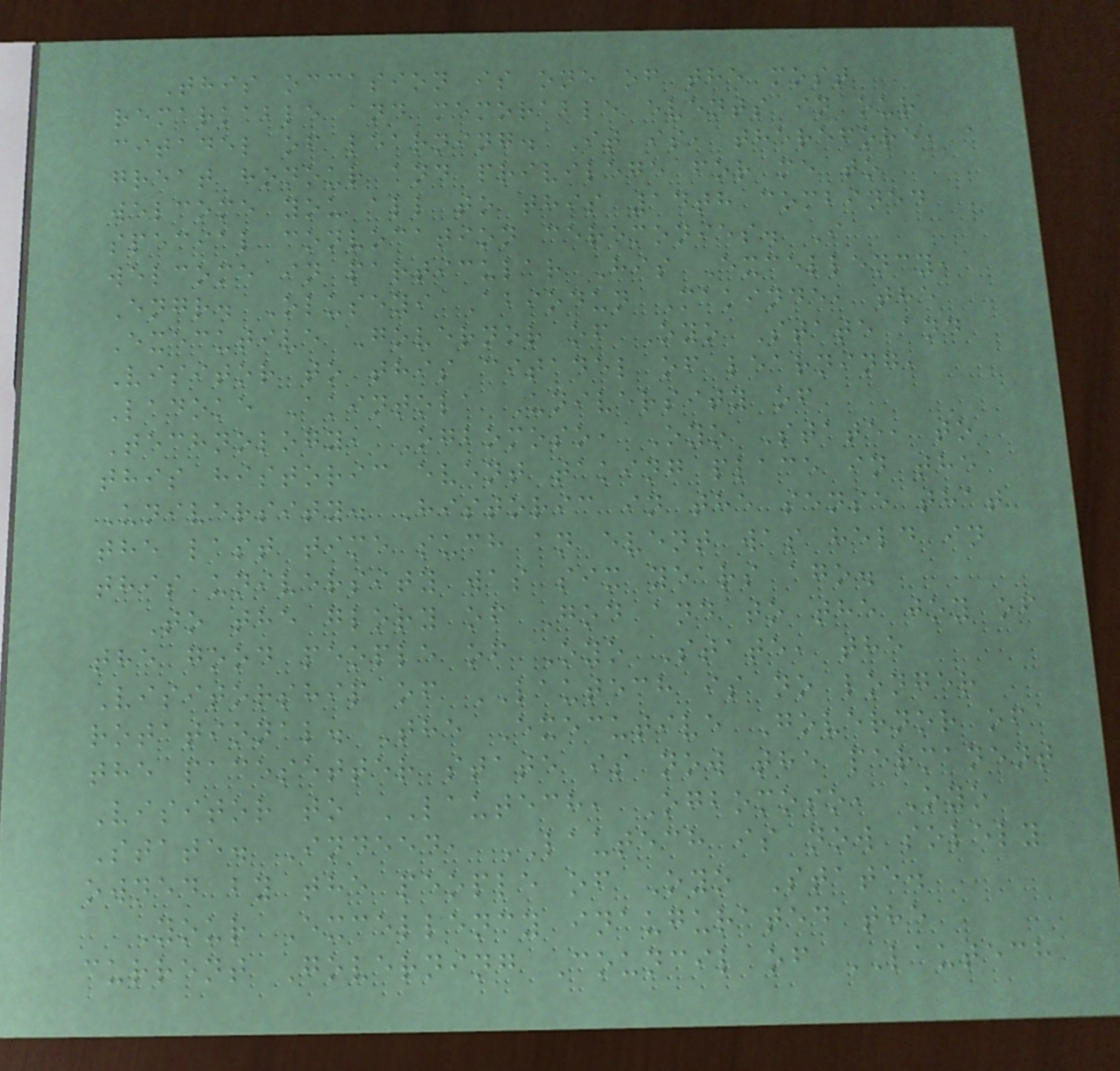This occasion is one of the most
remarkable and memorable events in our
citadel of learning. It is, therefore, a
great honour and privilege for me to
welcome you all to this 14th combined
special convocation ceremonies. I
welcome in particular His Excellency,
Engr. Oluseyi Abiodun Makinde, the
Executive Governor of Oyo State and
Visitor to this citadel of learning,
Ladoke Akintola University of
Technology, Ogbomoso, Oyo State, to
this historic event taking place in the
University. Historic in the sense that
the last time such an event was held in
this university was six years ago.
To the glory of God and to the joy of
the good people of Oyo State, the
Visitorship of LAUTECH is no longer
rotational. The Executive Governor of
the pacesetter state is now the permanent
Visitor to LAUTECH, Ogbomoso, Oyo
State. Indeed, LAUTECH is now solely
owned by the people of Oyo State.
Your Excellency inaugurated the
current Governing Council of LAUTECH
